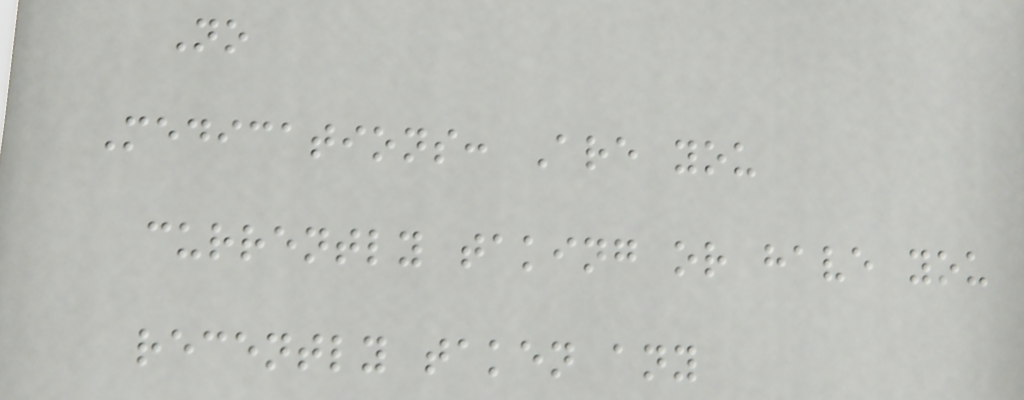No
Medications: Are you
currently taking or have you
recently taken any
